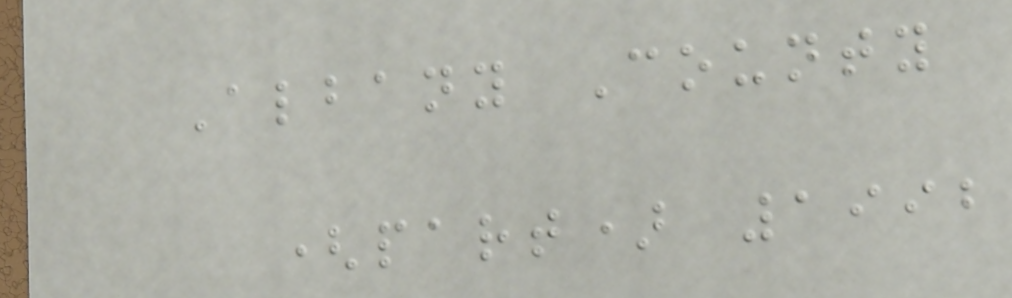Albany County
(part) 1992
